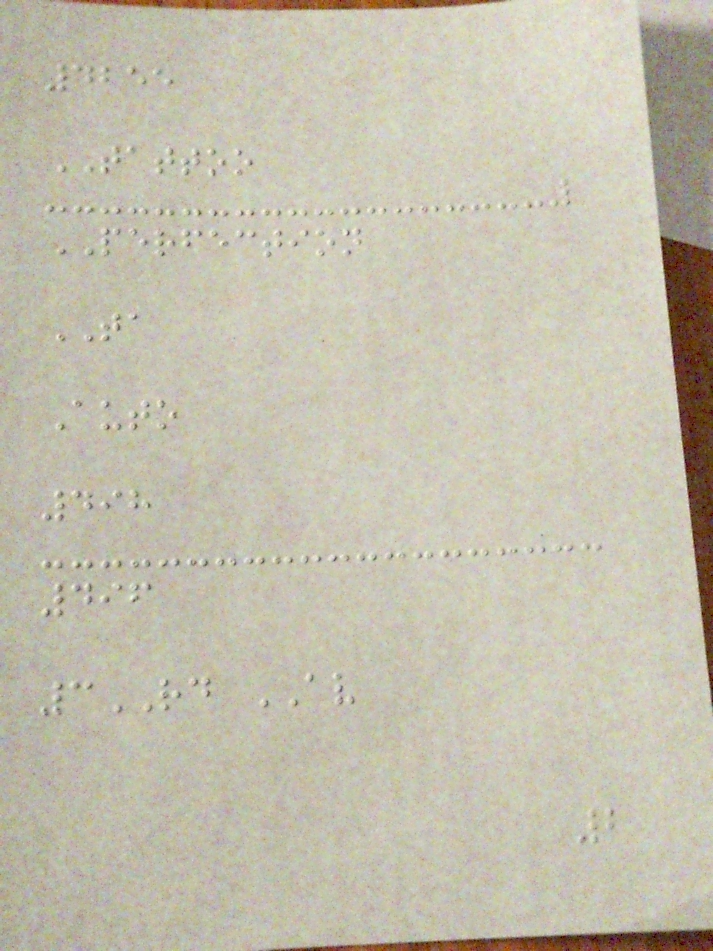4255
TATTOO
PERFECTION
TA
Auto
498
496
3RD AV
2
